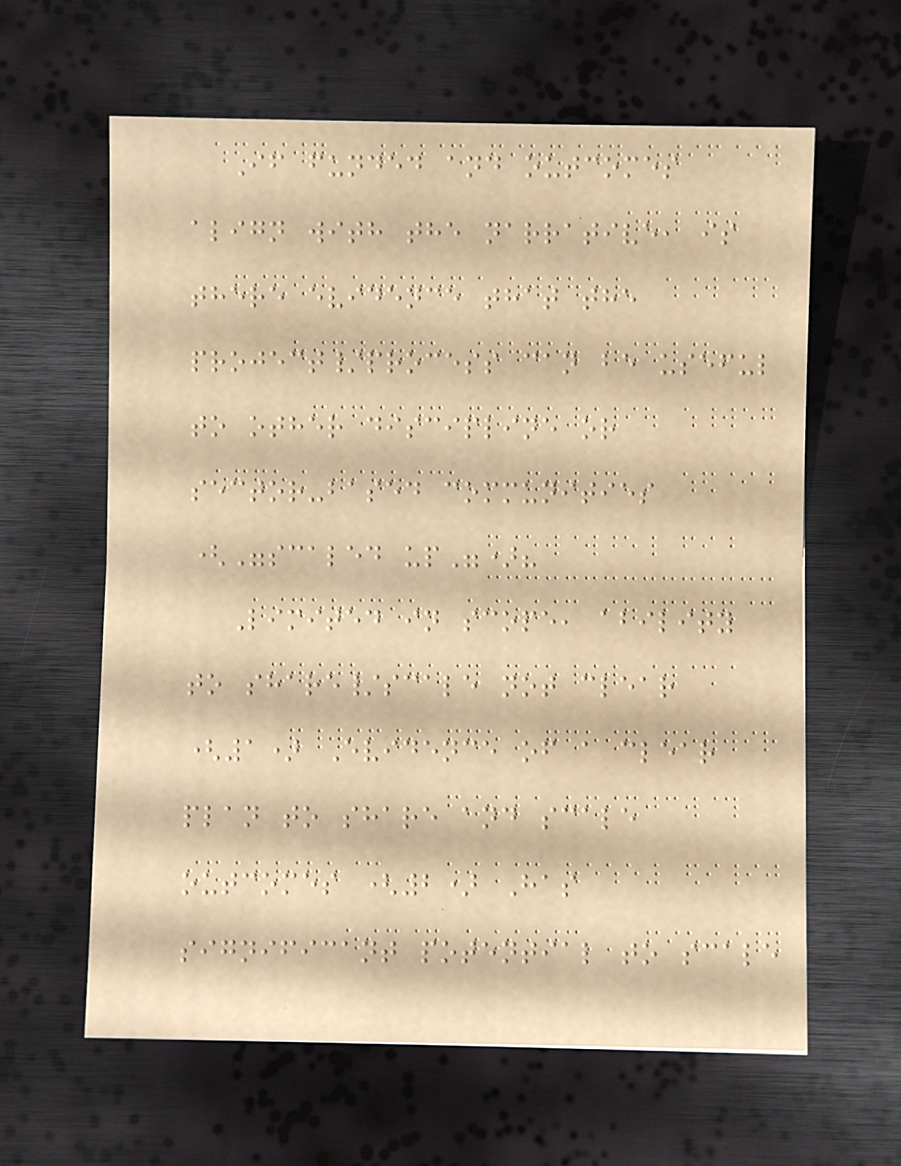If funded and outcomes
align with the narrative, is
there evidence that the
project/process can be useful
to other discipline or
sector-based communities
("scaled up")?
Limited in scope, ability
to share/scale not clear
(1) Evidence of a clear
plan to share and scale
outcomes (2) Has
significant potential to scale
